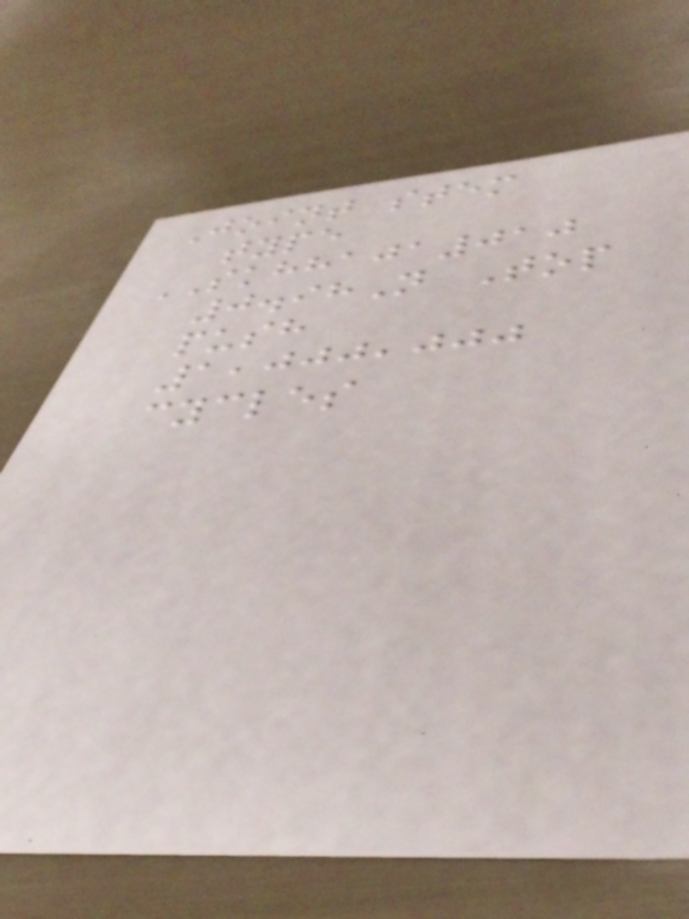Joint stem
type
SKHHAJA010
0.98N Top
push
1,000,000
cycles
